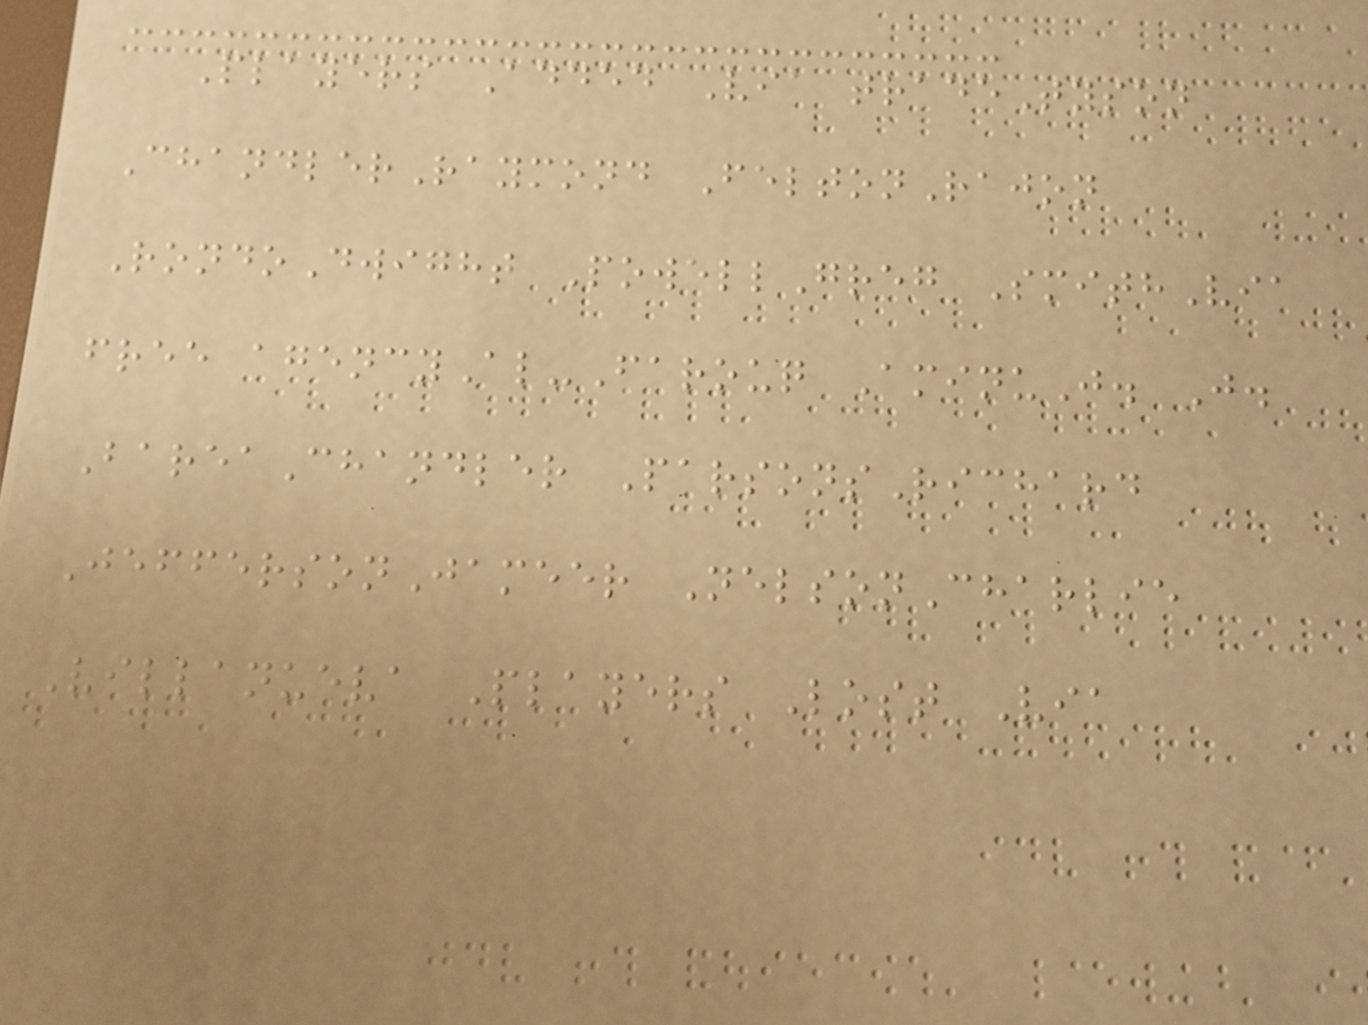Players Added Via tradeTyson
ChandlerRaymond FeltonRajon
RondoDwight PowellGreg SmithVia
free agencyAl-Farouq AminuJ. J.
BareaChandler ParsonsRichard
JeffersonJameer NelsonCharlie
Villanueva Players Lost Via
